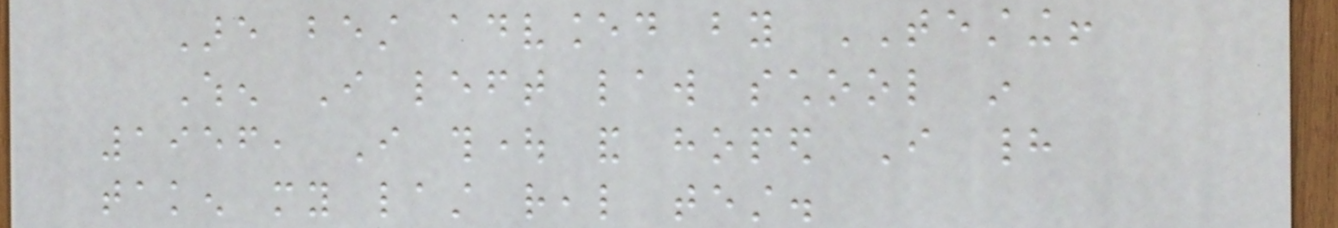Are best advanced by TESTING!
When I left law school in
1956, I thought and hoped I had
taken my last real test.
